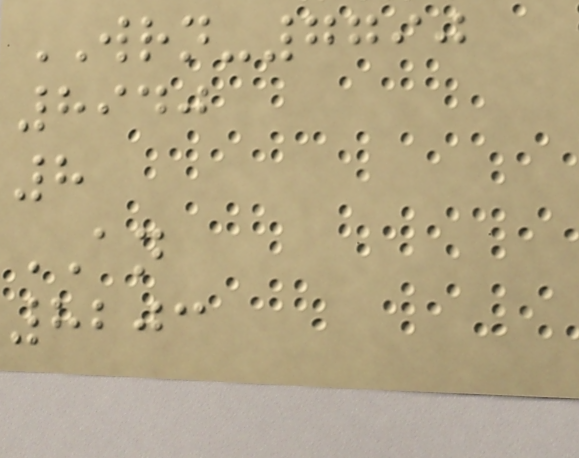WRN-7790
8940
8
AN
8203
